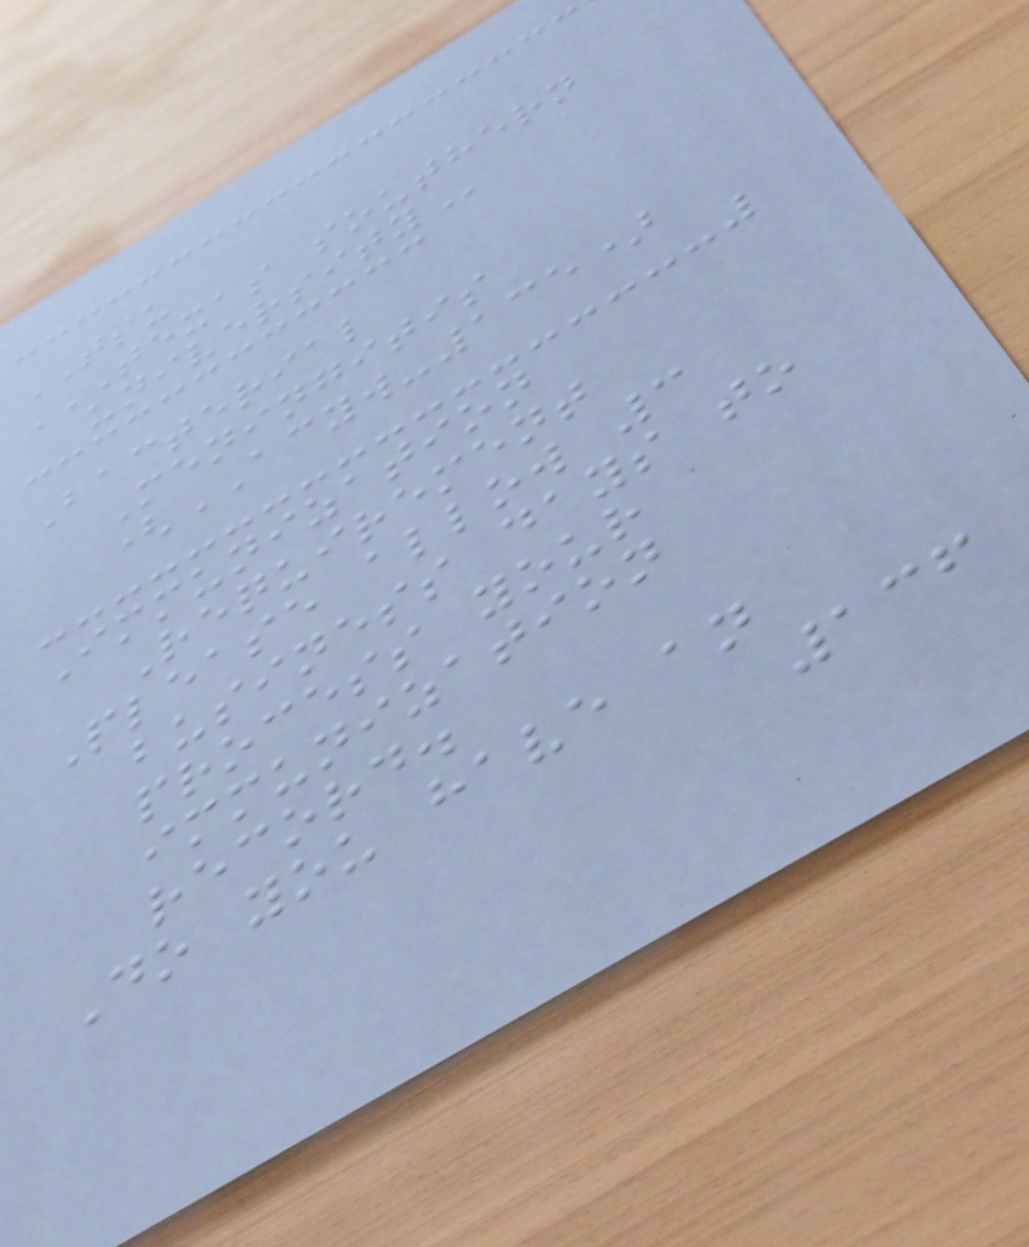TSU
TEXAS SOUTHERN
UNIVERSITY
Bacterial
Meningitis
(ACYW-135)
Immunization
Requirement
Please allow 3
business days to
process your
immunization
record.
Do you have an
136
